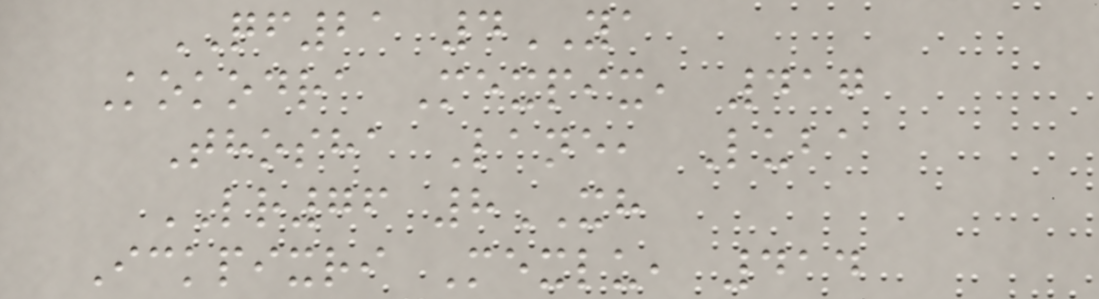QF21 4YA
Kokodra Mexpix, 417
Thosha Lane, Luba
LR76 8XH
Ickpixri Mexlu, 414
